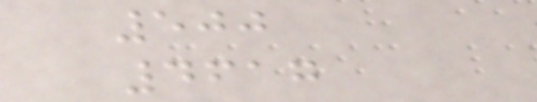500
4617
